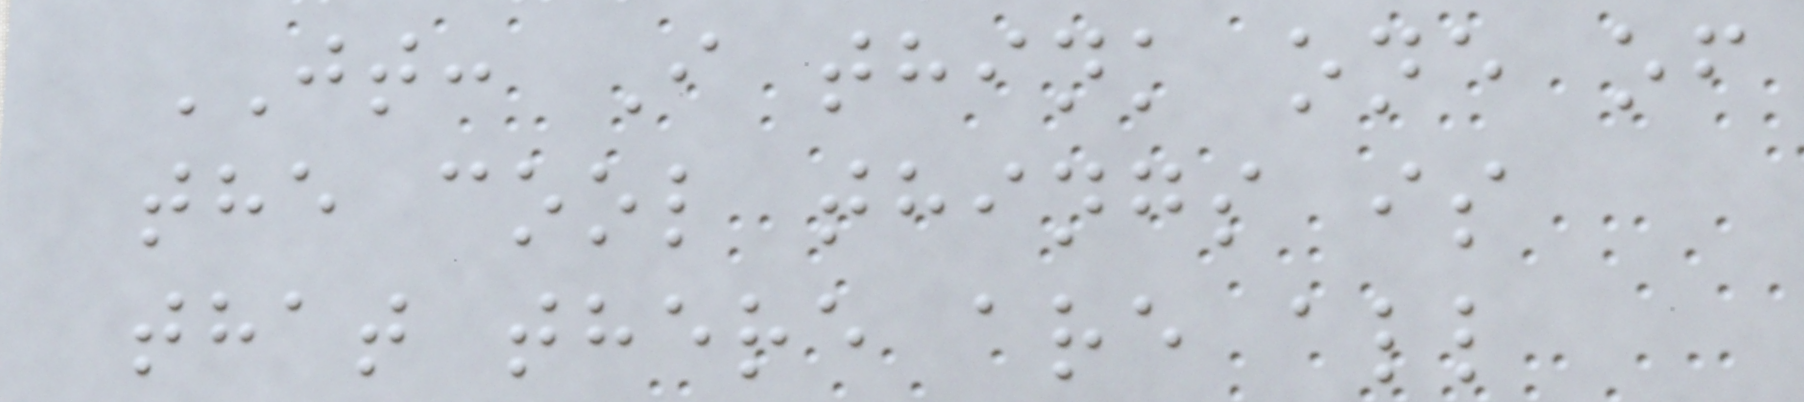JT: I think one of
the cool things is
that there are all
